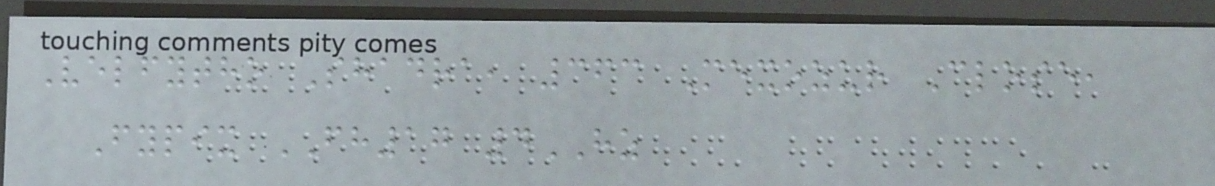Velfytho Shadra, 363 Mexozur Close,
Fypix FH17 4HZ
